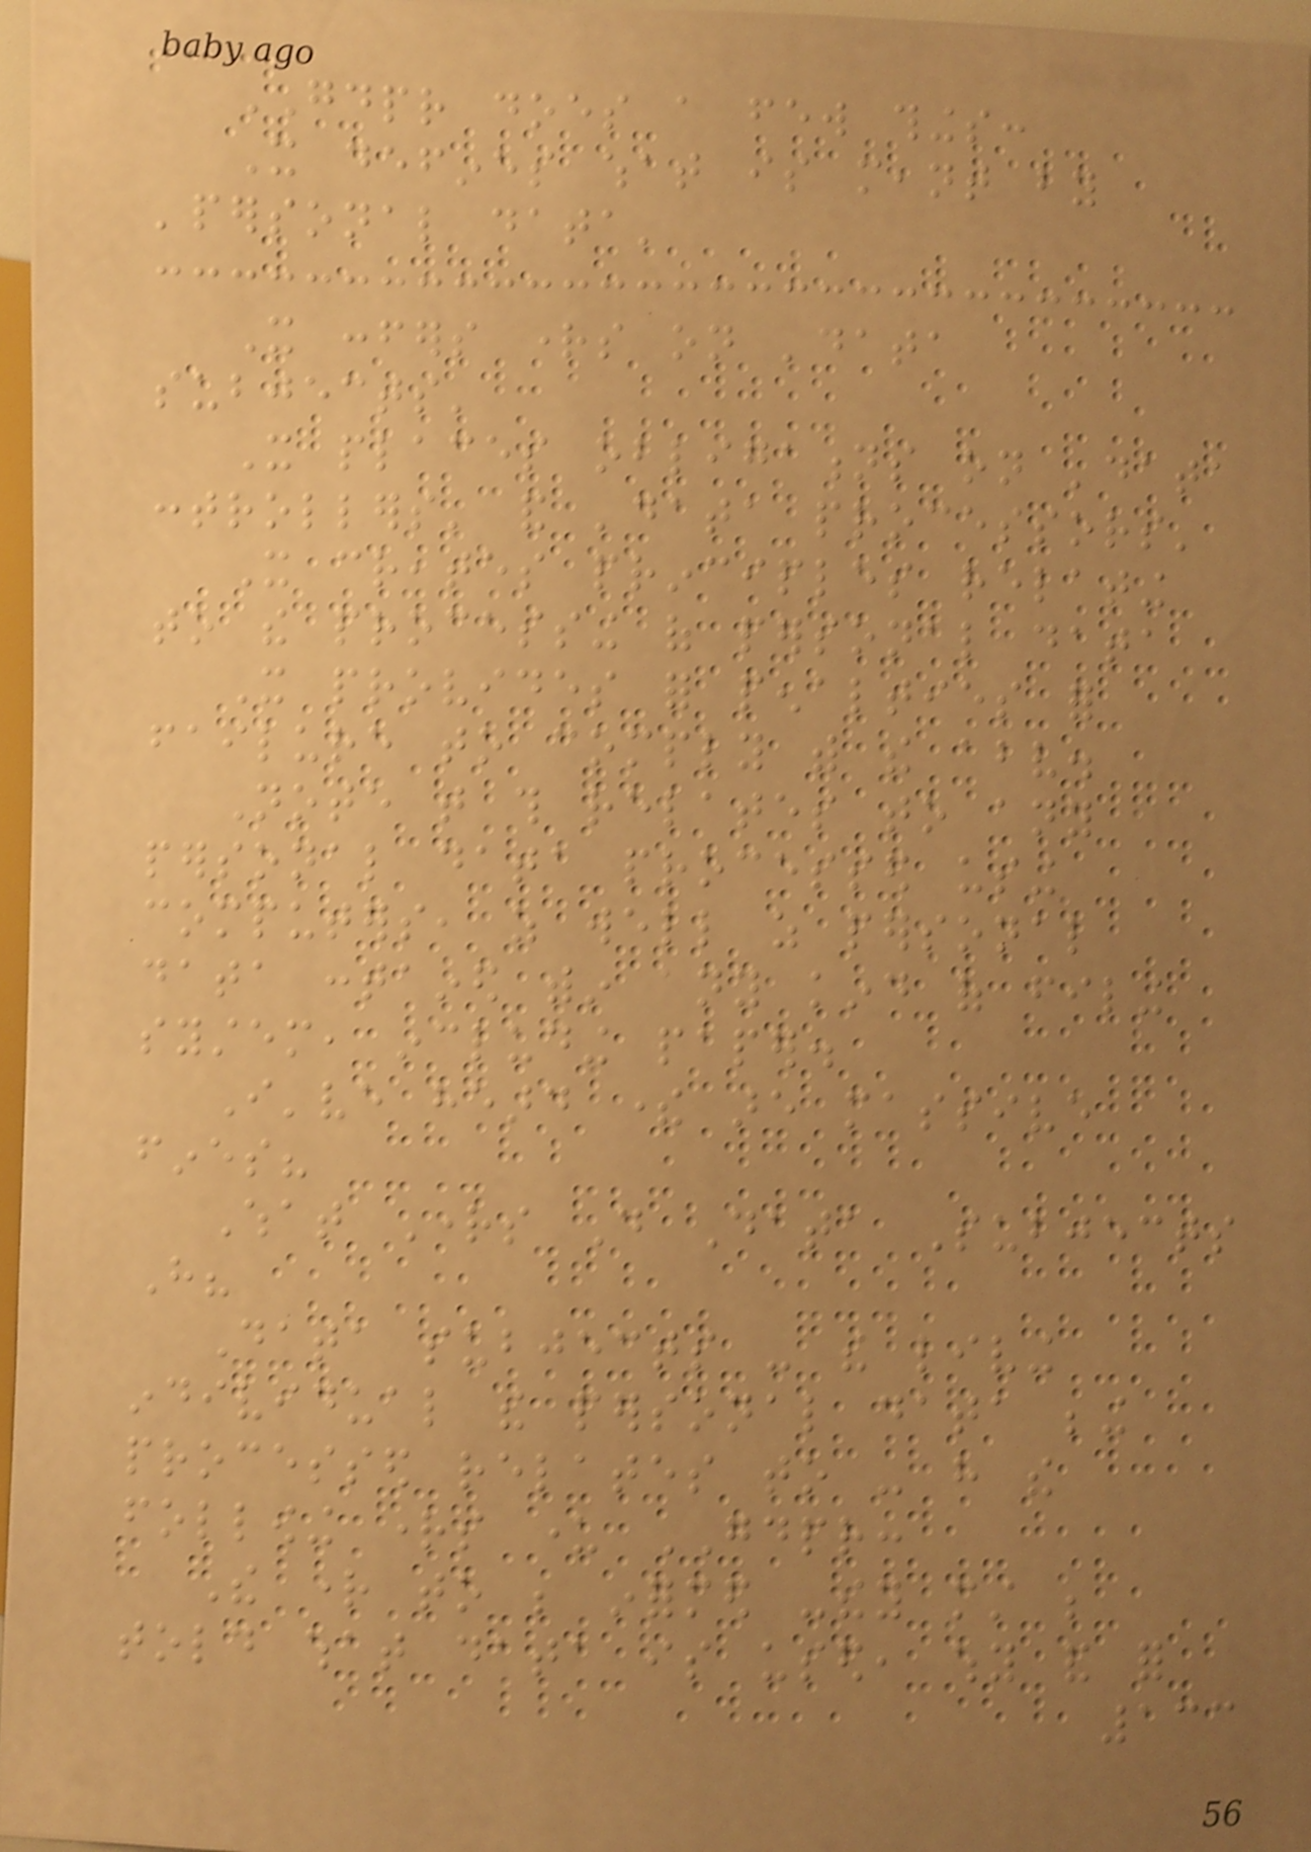GDPR does a few things:
It defines what is meant by
'personal data'
It confers rights on 'data
subjects'
It places obligations on 'data
controllers' and 'data processors'
It creates principles relating
to the processing of personal data
It provides for penalties for
failure to comply with the above.
Note that this relates to any
personal data processed using
computers, as well as personal
data contained within any kind of filing
system, including paper.
I've heard there are massive
fines?
What Rights Do Data Subjects
Have?
Data subjects - the living
individual the personal data being
processed relates to - have the
following rights under GDPR:
The right to be informed -they must be
told what data is used, why and for
133
